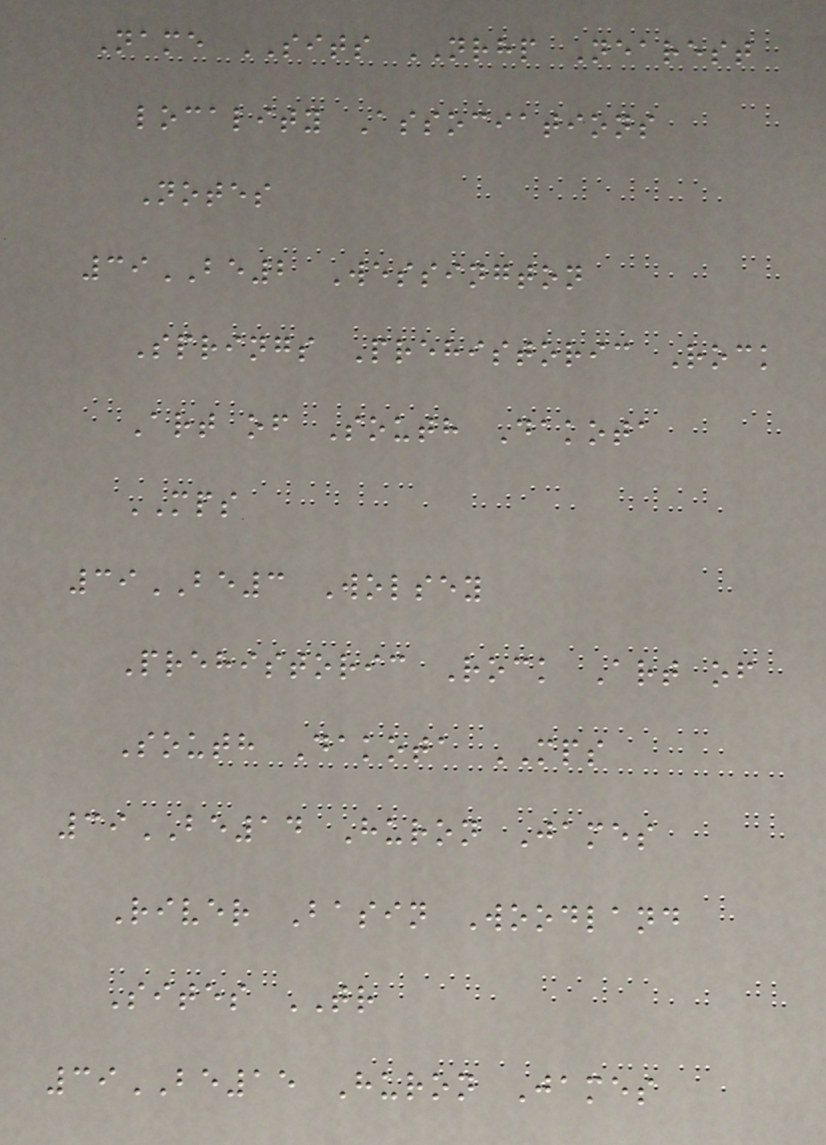Name SITS NRHP Nearest
locality Associations
Notes
39BE2 Wessington
Springs Prehistoric Rock
Art of South Dakota
MPS
39BE3 Wolsey
Prehistoric Rock Art of
South Dakota MPS
39BE14 Huron James
River Basin Woodland
Sites TR
39BE15 Huron James
